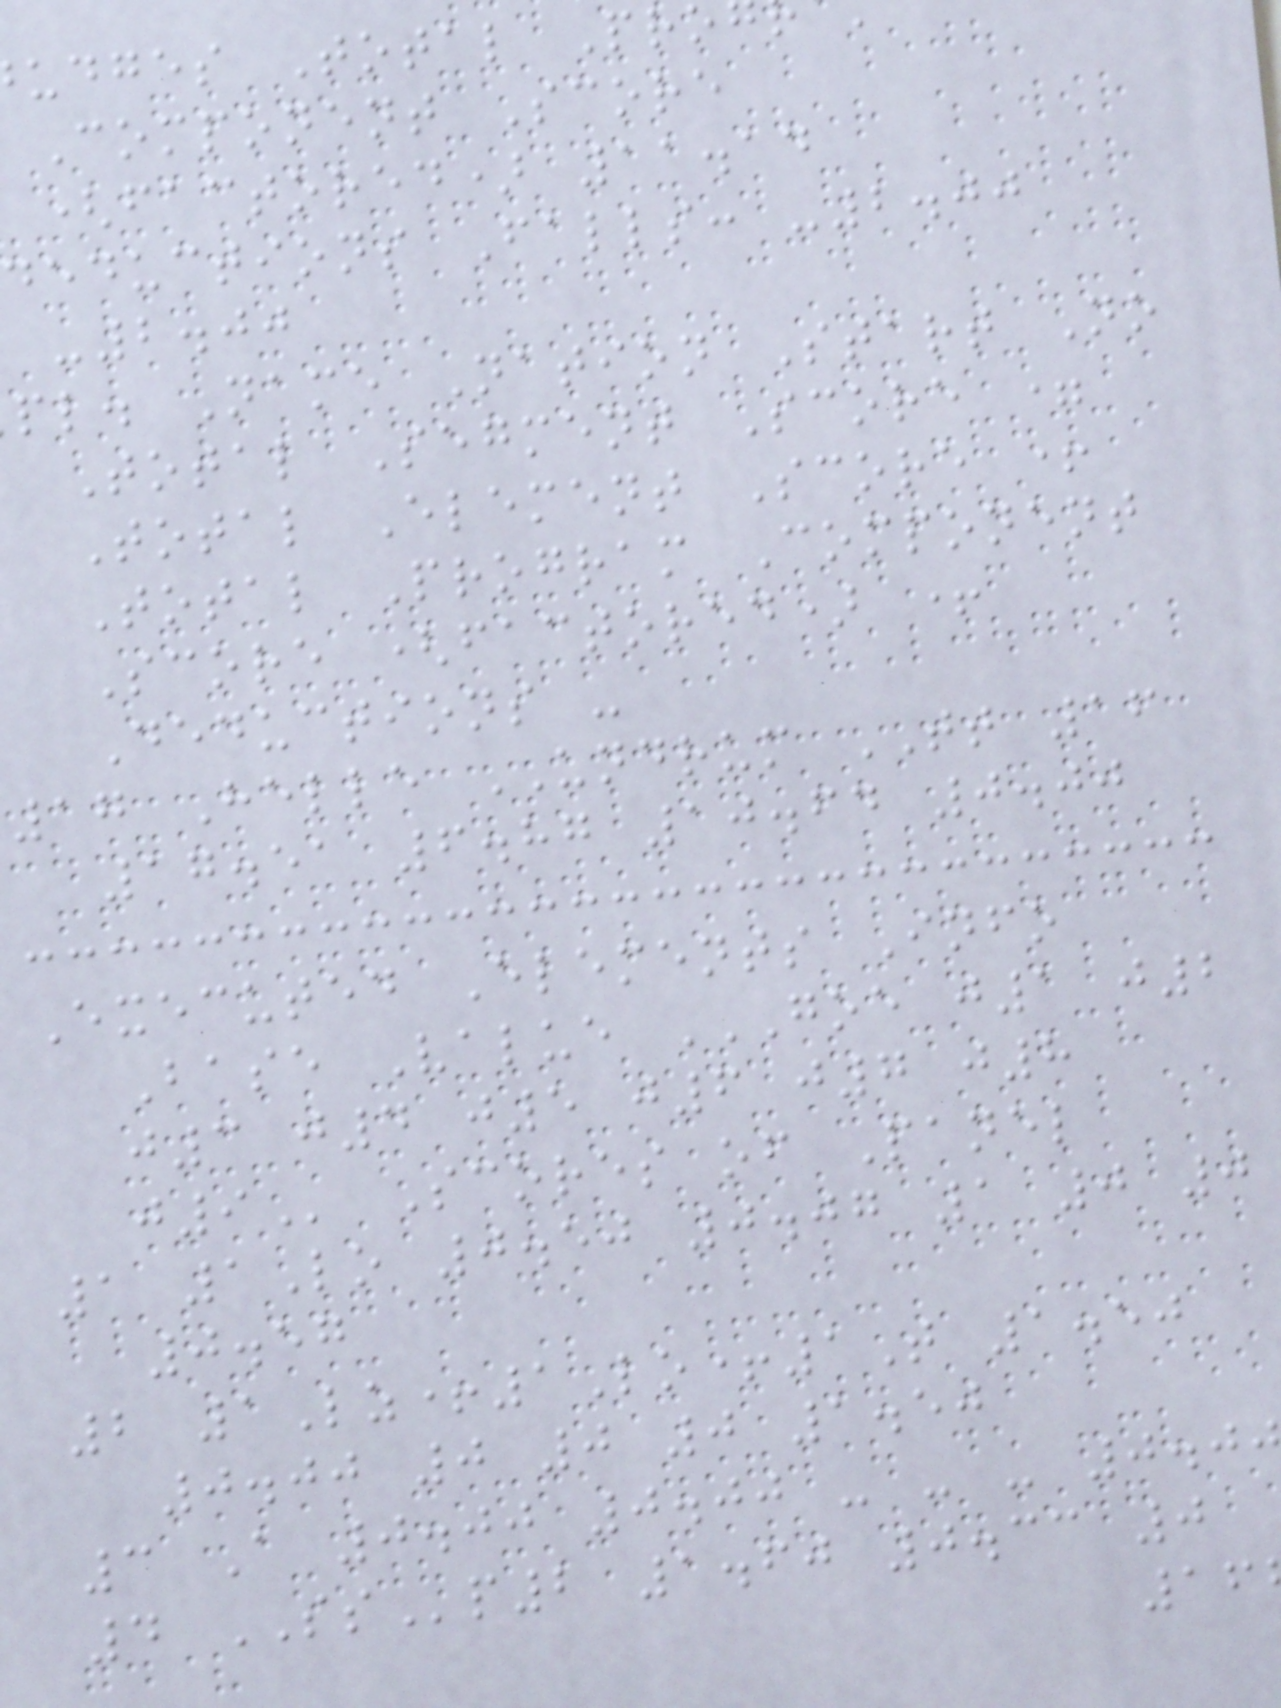udges Total Pro
Component Score
(factored) 11.14
deductions Falls: -2.00
-2.00
pl. Name Nation Start No
Total Segment Score =
Total Element Score +
Total Program Component
Score (factored) +
Deductions -
17 Helle UNDRUM TT 16
17.51 6.87 10.64 0.00
Executed Elements Info
Base Value GOE J1 J2
j3 j4 j5 j6 j7 j8
Scores of Panel
1 1Lo 0.50 0.07 1 0 0
0.57
2 1Lz+1Lo+1T 1.50
0.00 0 0 0 1.50
3 A 0.00 0.00 - - - 0.0
4 SSp2 1.60 0.33 0
